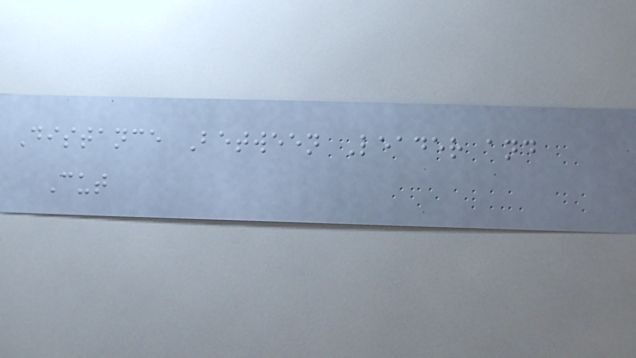Distance Between Leader and
Cut
